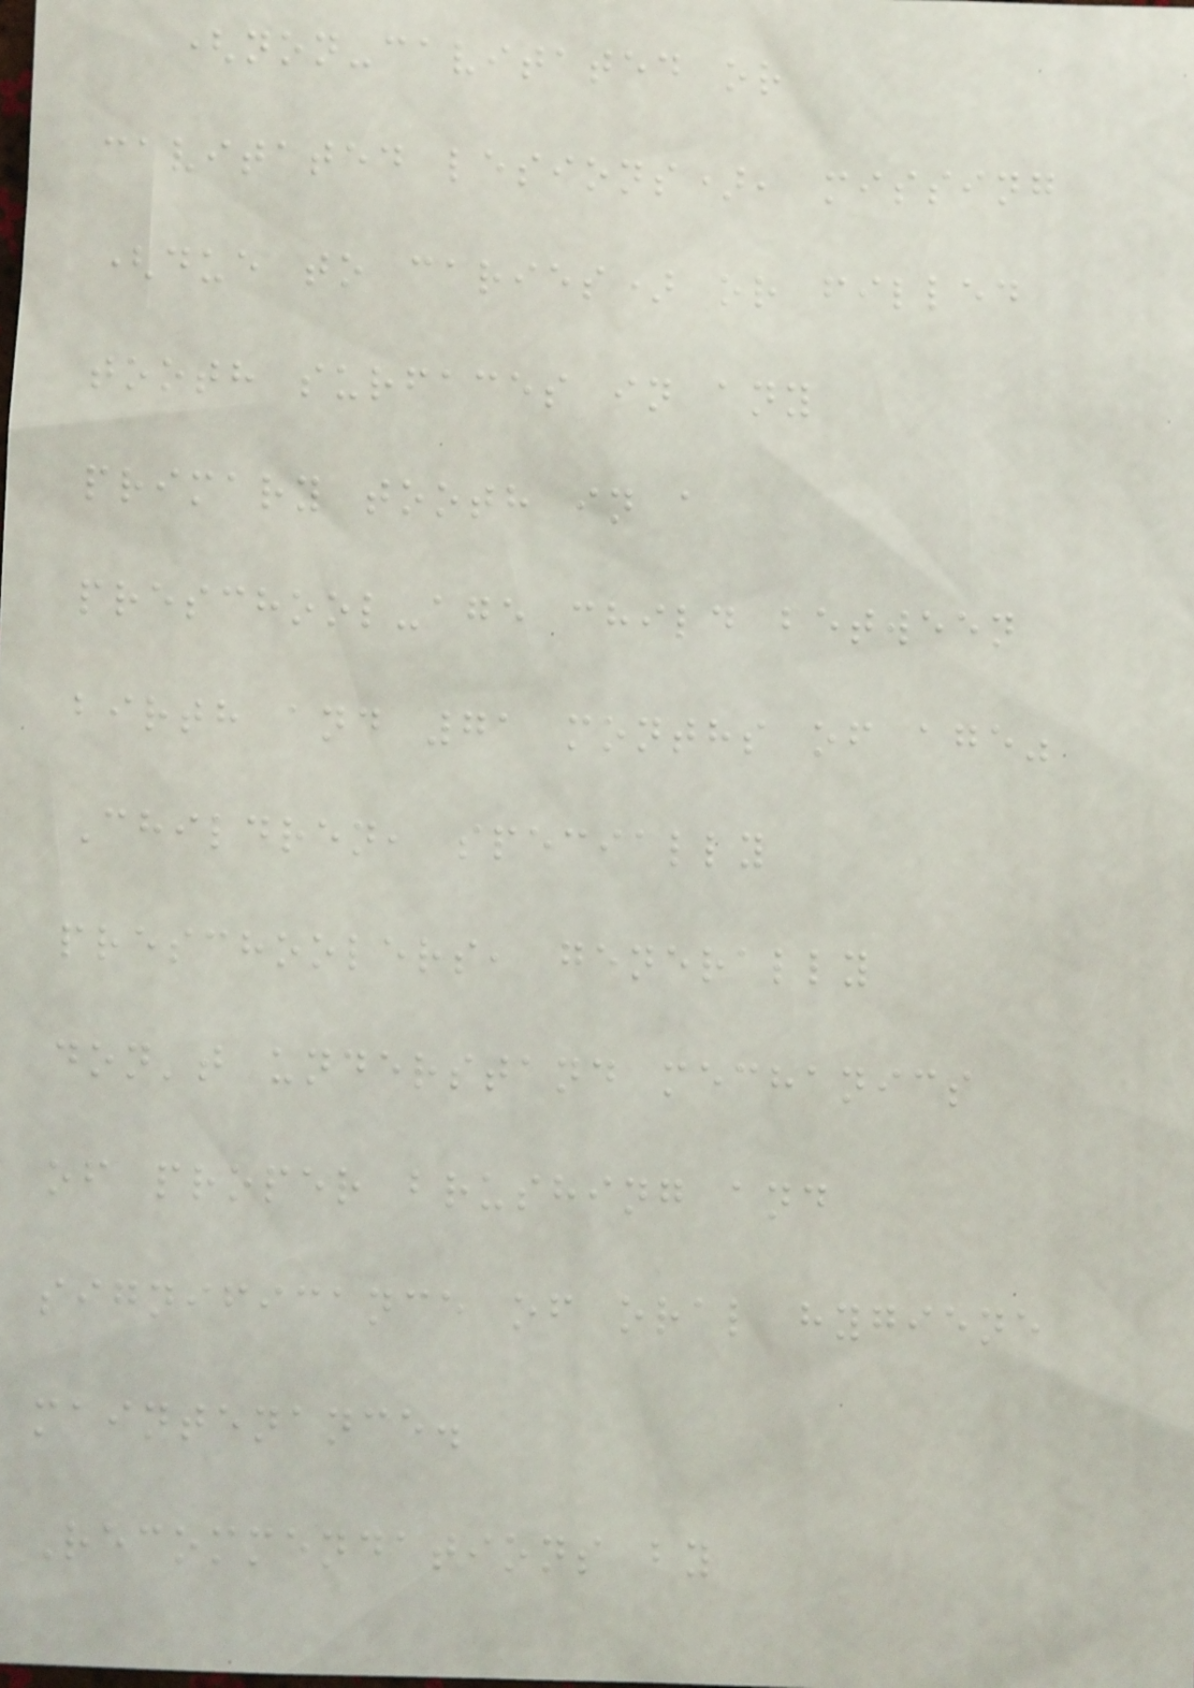(non-cavitated or
cavitated lesions), missing
(due to caries) or filled
tooth surfaces in any
primary tooth in a
preschool-age child between
birth and 71 months of age"
Children, specially
preschoolers, generally
don't understand mechanics
of proper brushing and
significance of oral hygiene
maintenance.
Recommendations by
